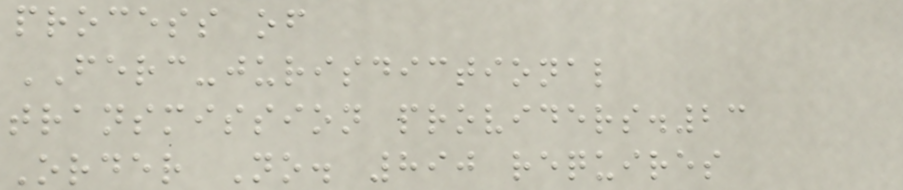process of
FERC-jurisdictional
transmission providers.23
Order No. 890 requires
